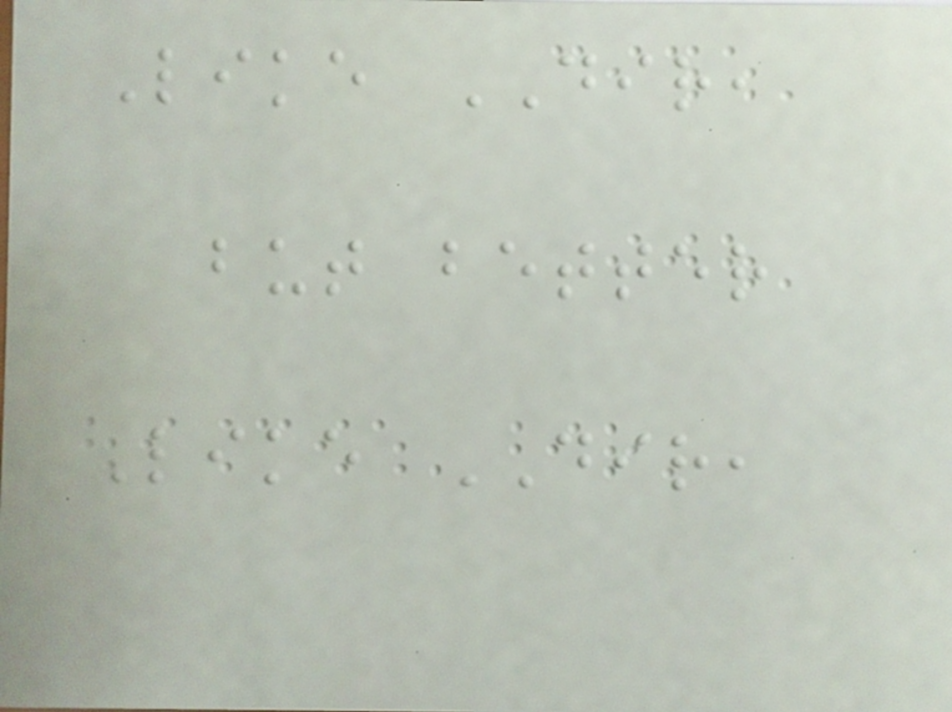Like DIR,
but better
Like DIR,
